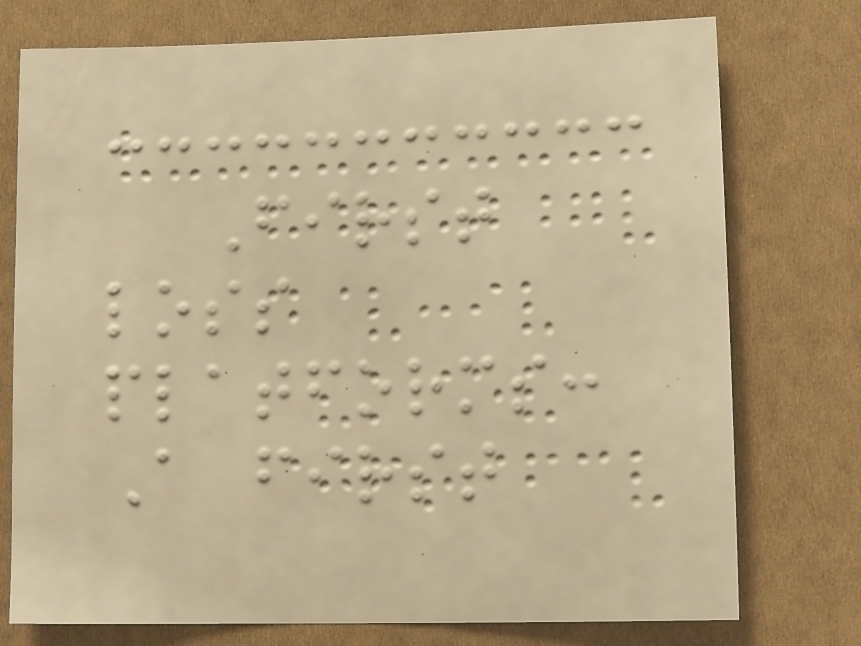First
loss
platforms:
A first
